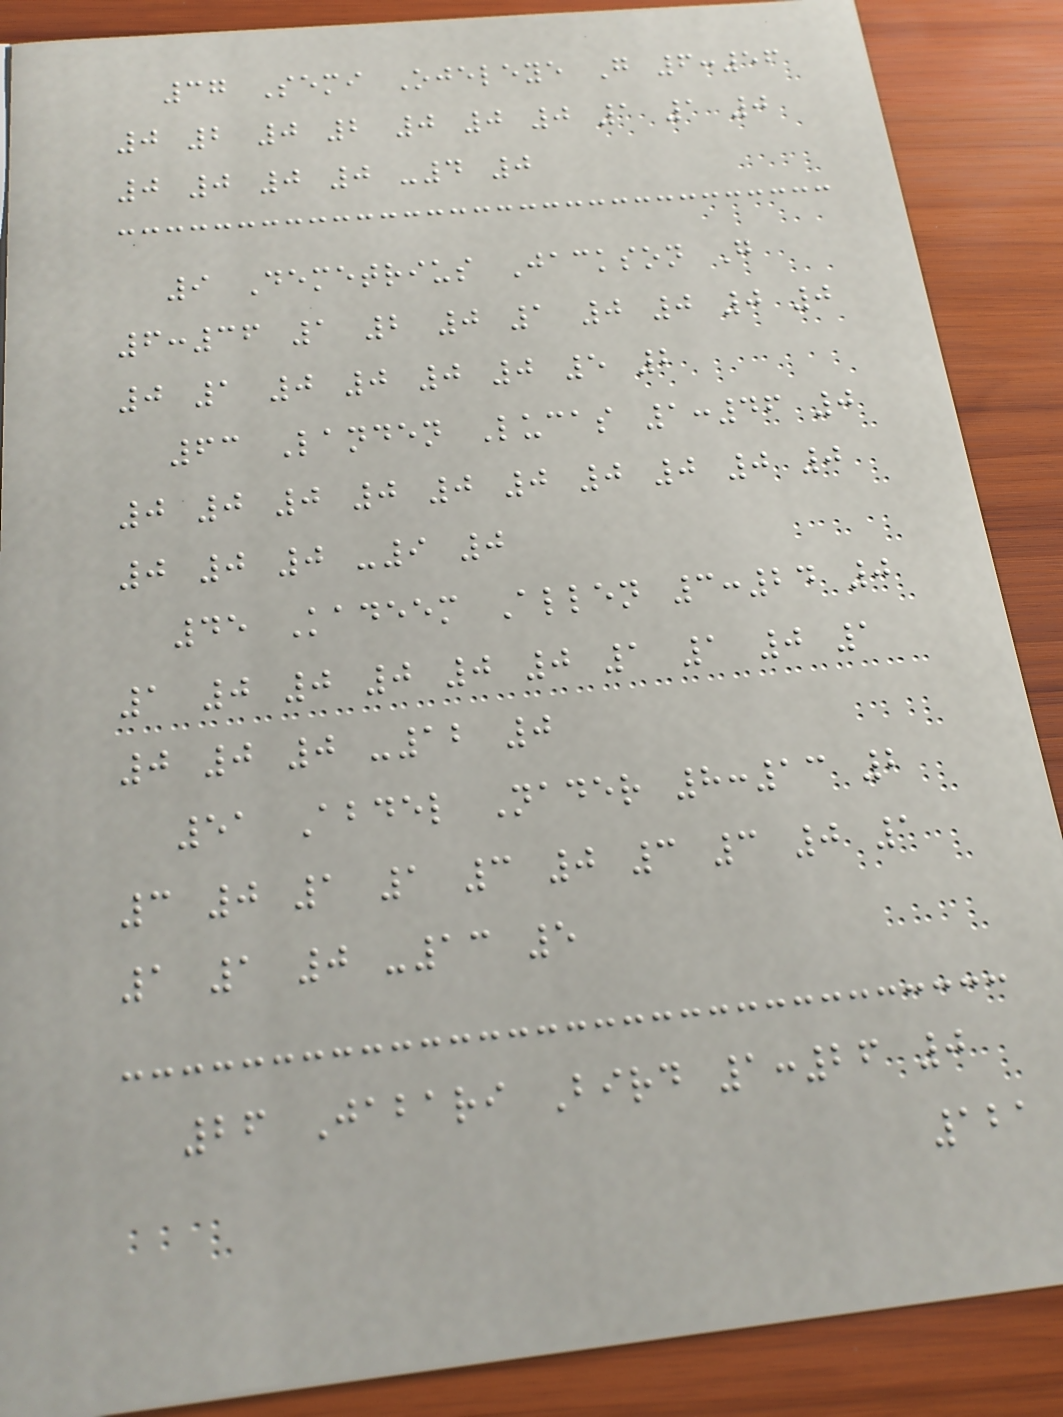37 Semi Ojeleye G 6:56
0 2 0 2 0 0 0 1 1 0
0 0 0 0 -4 0
9 Demetrius Jackson G
6:36 1 2 0 1 0 0 0 0
0 1 0 0 0 0 5 2
63 Landen Lucas 1:46 0
0 0 0 0 0 0 0 0 0 0
0 0 0 -9 0
45 Kadeem Allen 3:24 0
1 0 0 0 0 0 1 1 0 1
0 0 0 -12 0
51 Abdel Nader 8:13 2
3 0 1 1 3 0 3 3 0 1
1 1 0 -13 5
26 Jabari Bird 1:26 0
121
